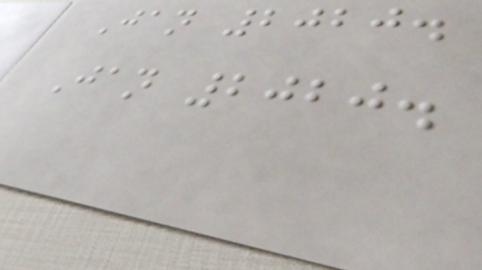Jan 2020.
Jan 2020.
